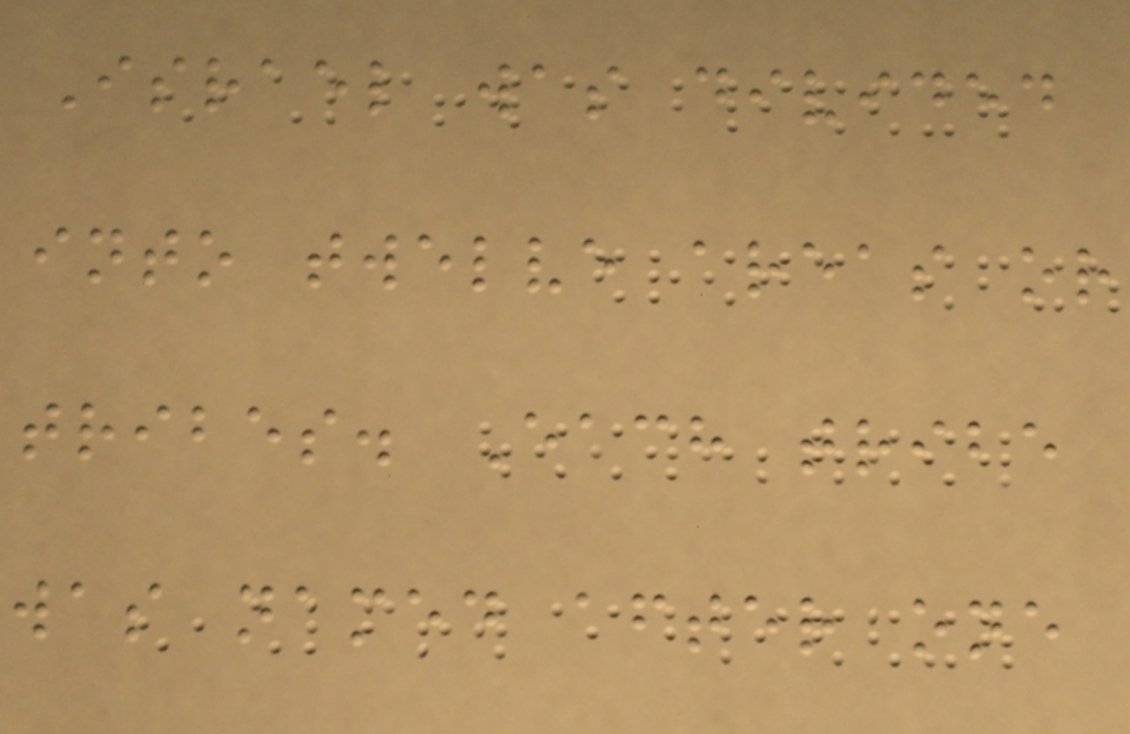Israel was divided
into twelve areas or
tribes. Each tribe
was named after one
